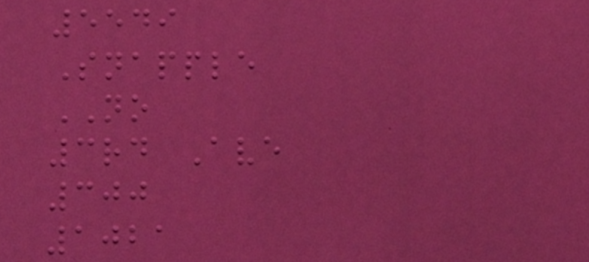5549
Snapple
NO
3rd Ave
300
1021
